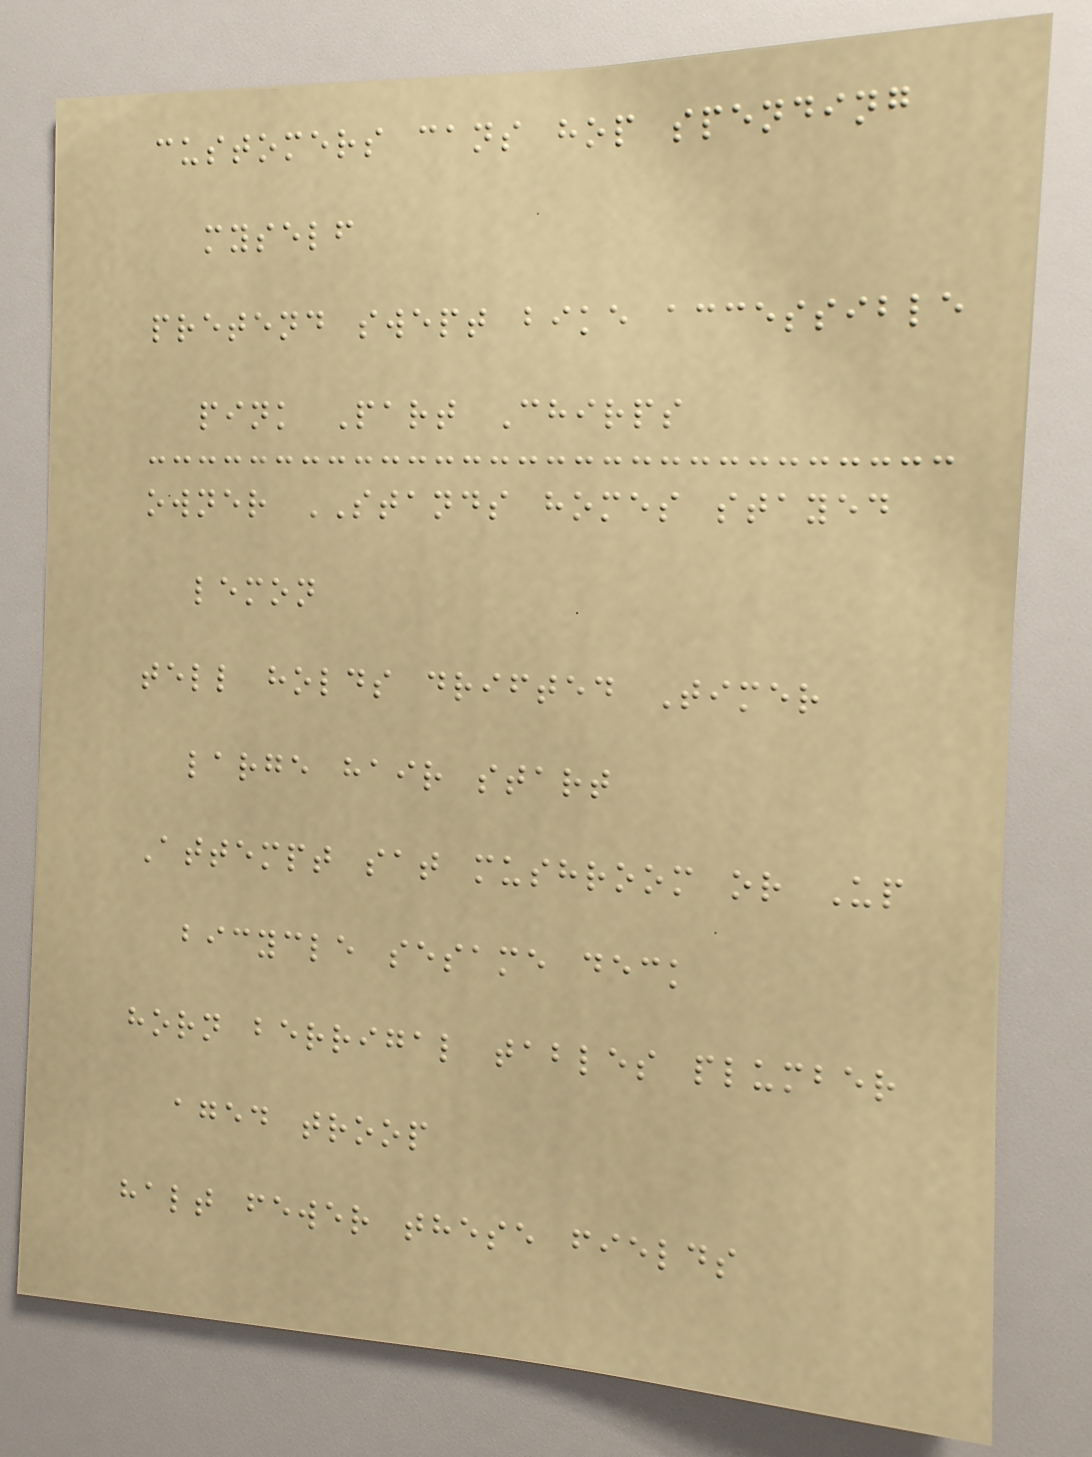customers cans hop spending
myself
pretend swept bike accessible
pink Part Chirps
owner STANDS homes stayed
lemon
tell holds drifted Timer
large hair start
Attempt sat mushroom or Up
bicycle sesame deck
horn berrigal tables plumber
aged troop
halt fewer these fields
